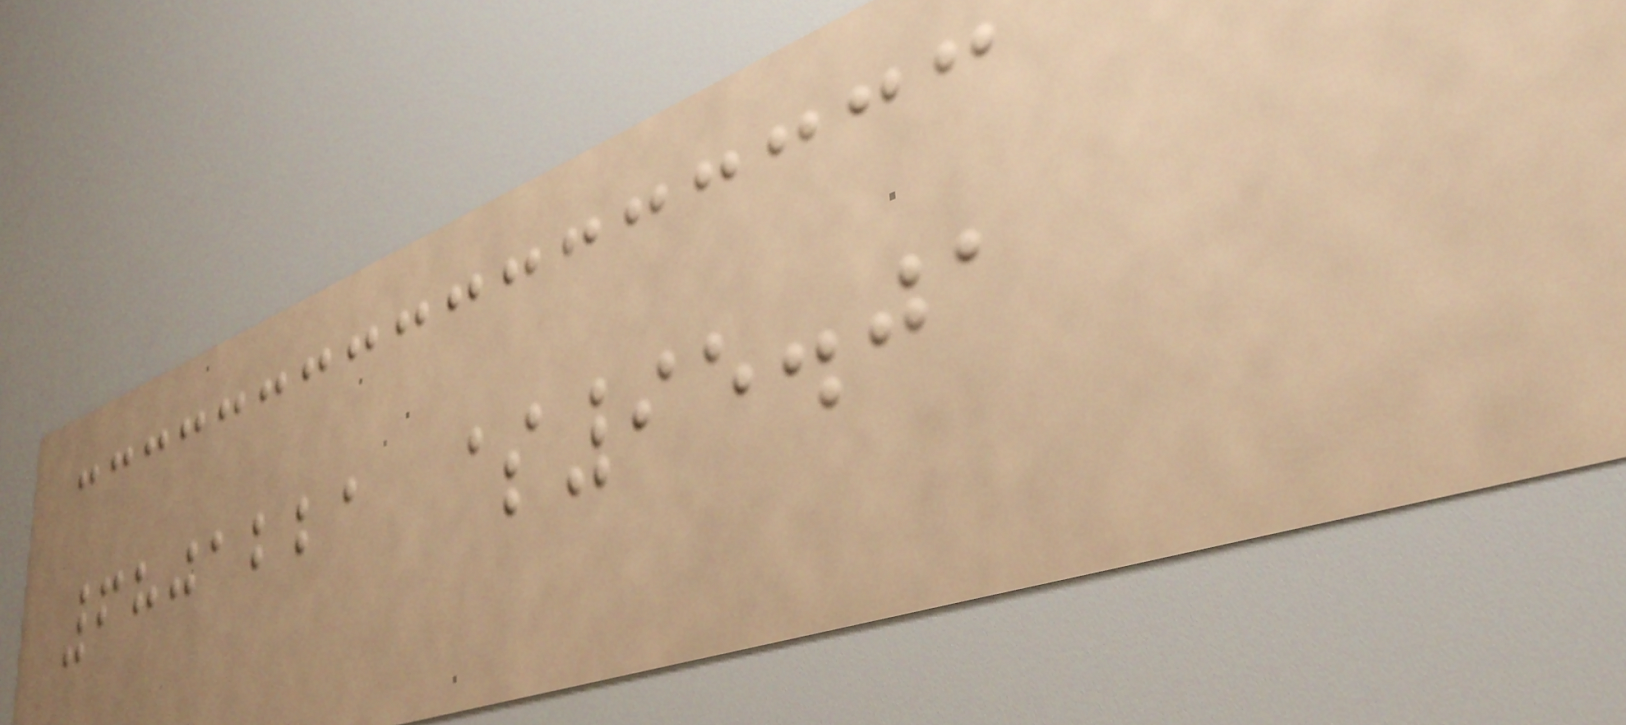6801221 $95.01
